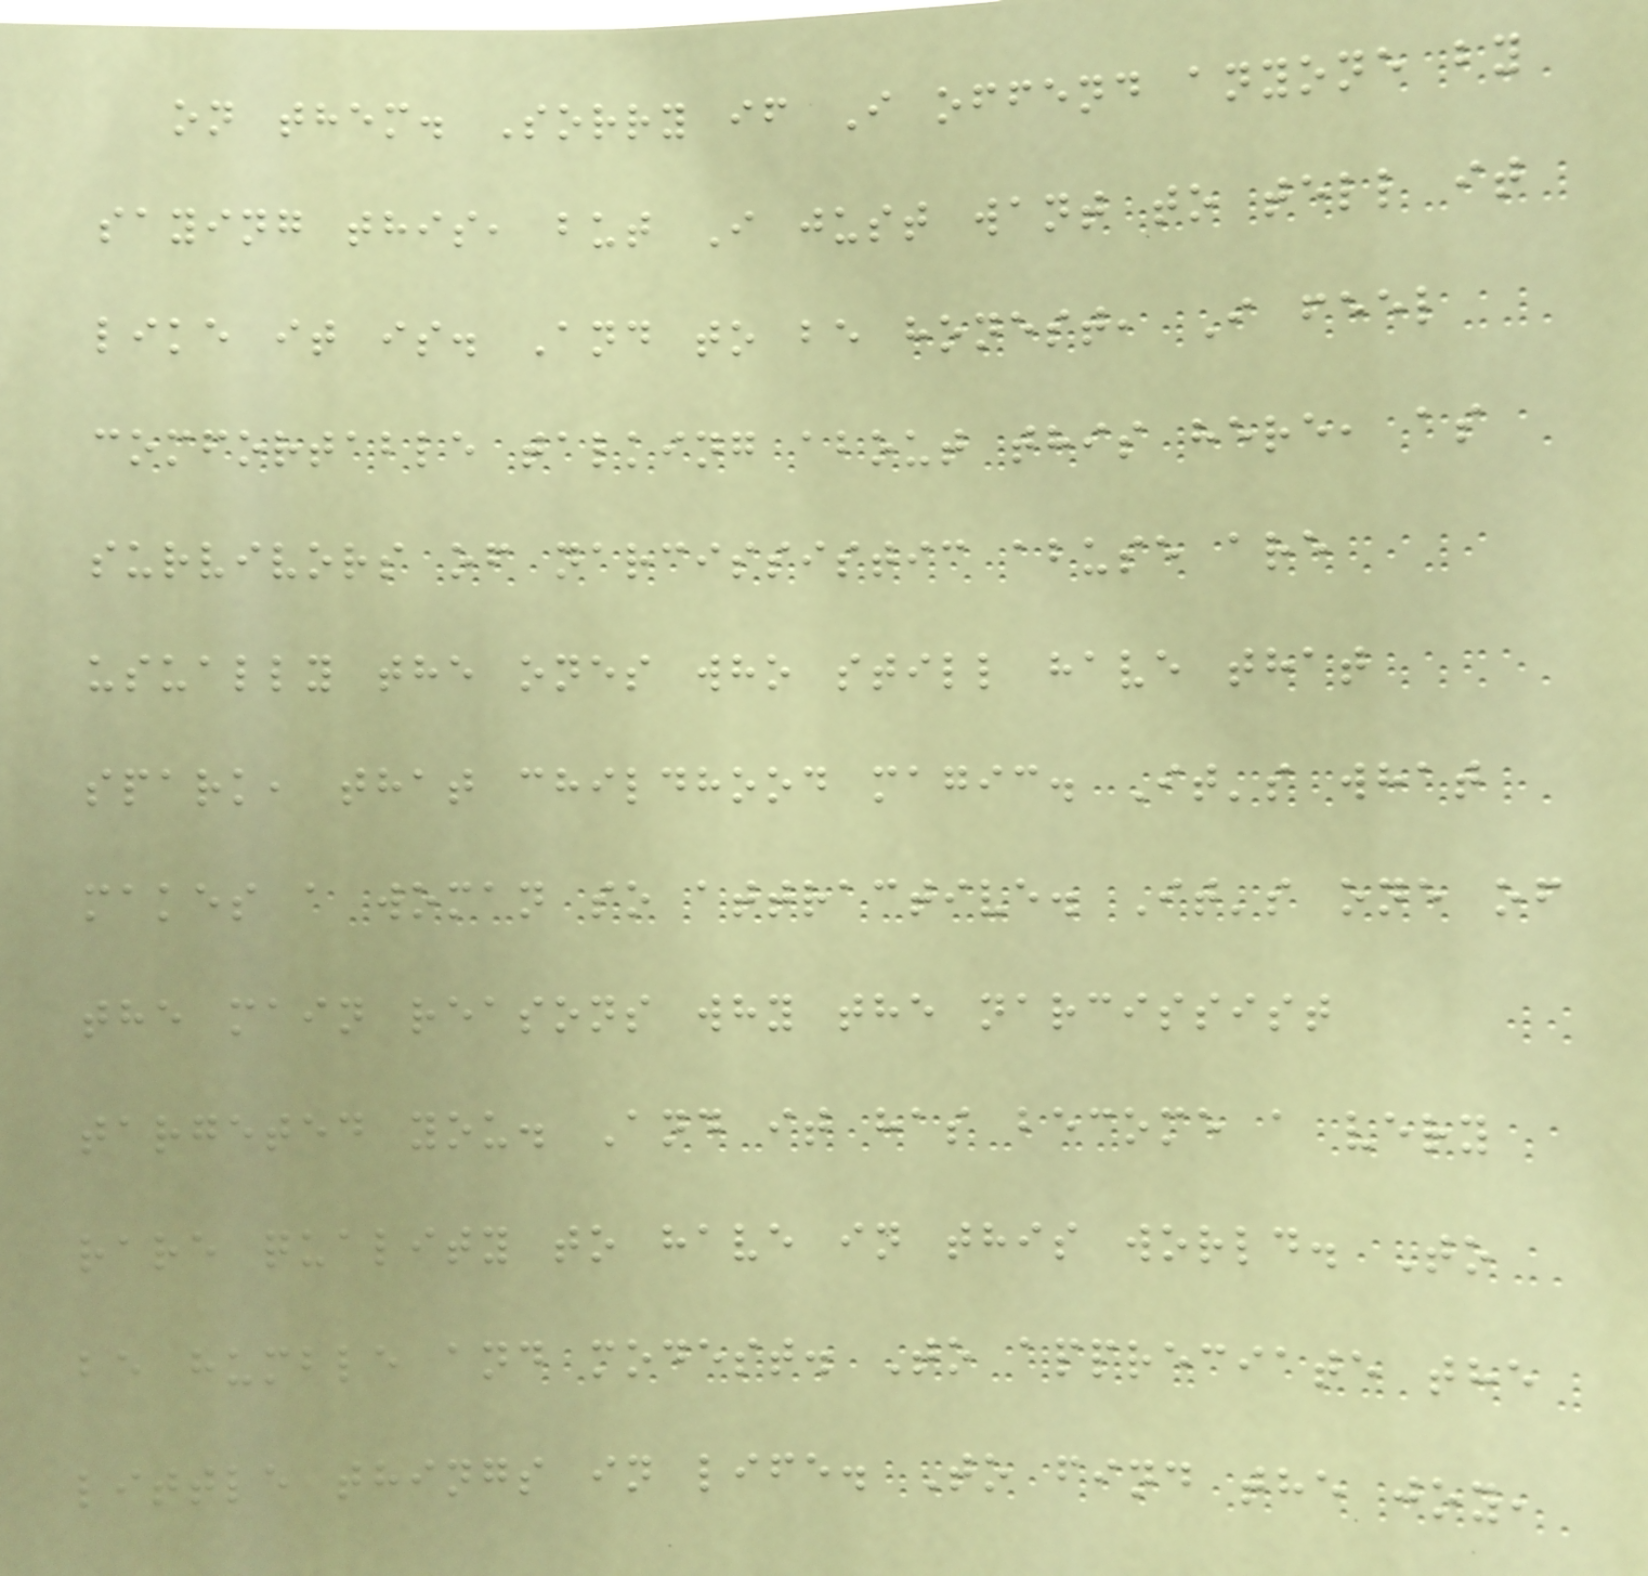on them. Sorry if I offend anyone by
saying this, but I just want to tell it
like it is. And to be honest, I feel
comfortable talking about this here, as
survivors of narcissistic abuse are
usually the ones who still have that
spark, that childhood magic. It's what
makes a woman so attractive. It's one of
the main reasons why the narcissist
targeted you. And it has become a very
rare quality to have in this world. To
be humble and modest. To appreciate the
little things in life. To find the joy,
